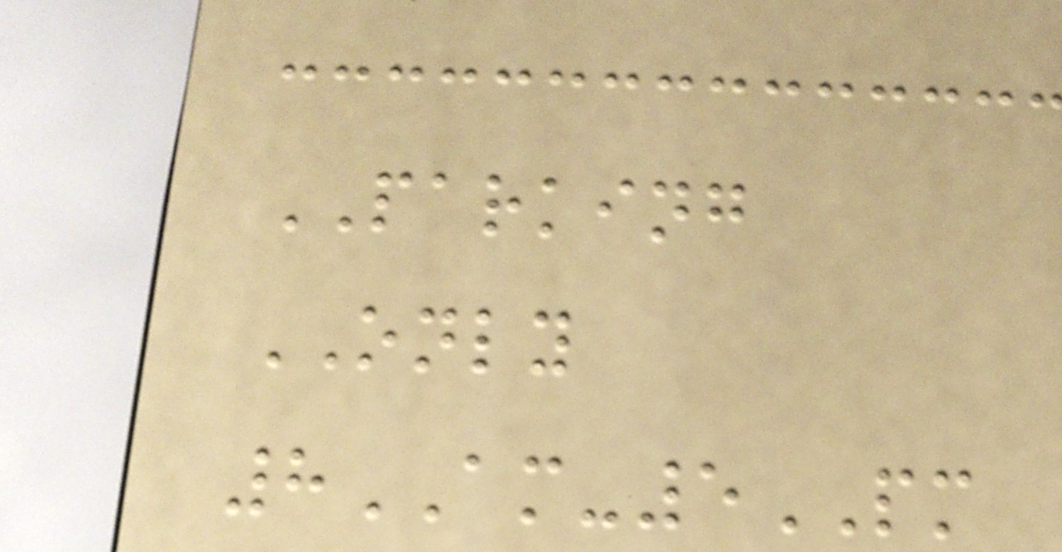PARKING
ONLY
8AM-5PM
